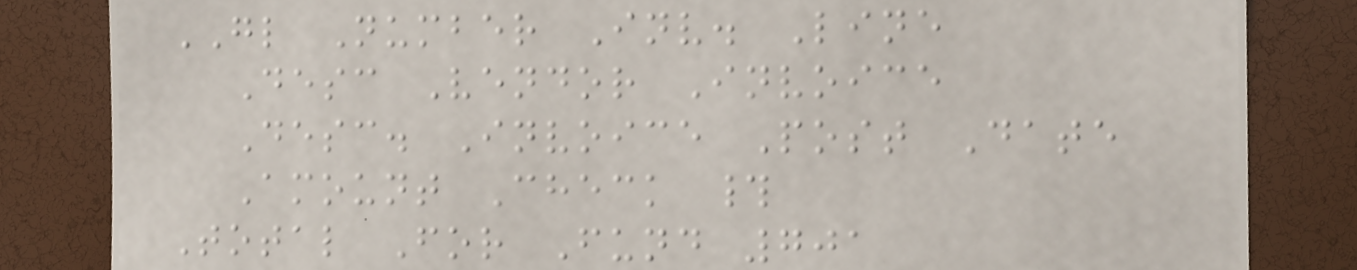GL Number Inv. Line
Desc Vendor Invoice
Desc. Invoice Post Date
Amount Check #
Total For Fund 701
